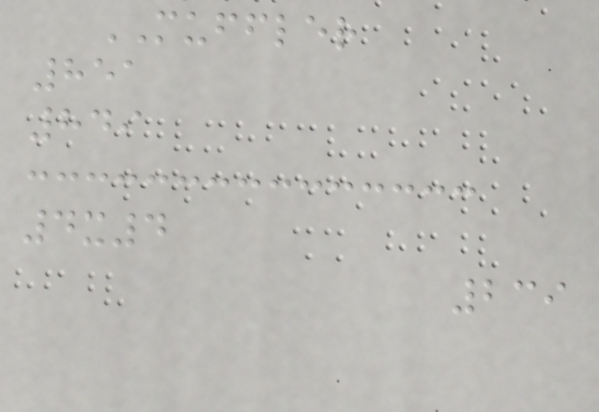MUFFLER
851
849
4x4
239
